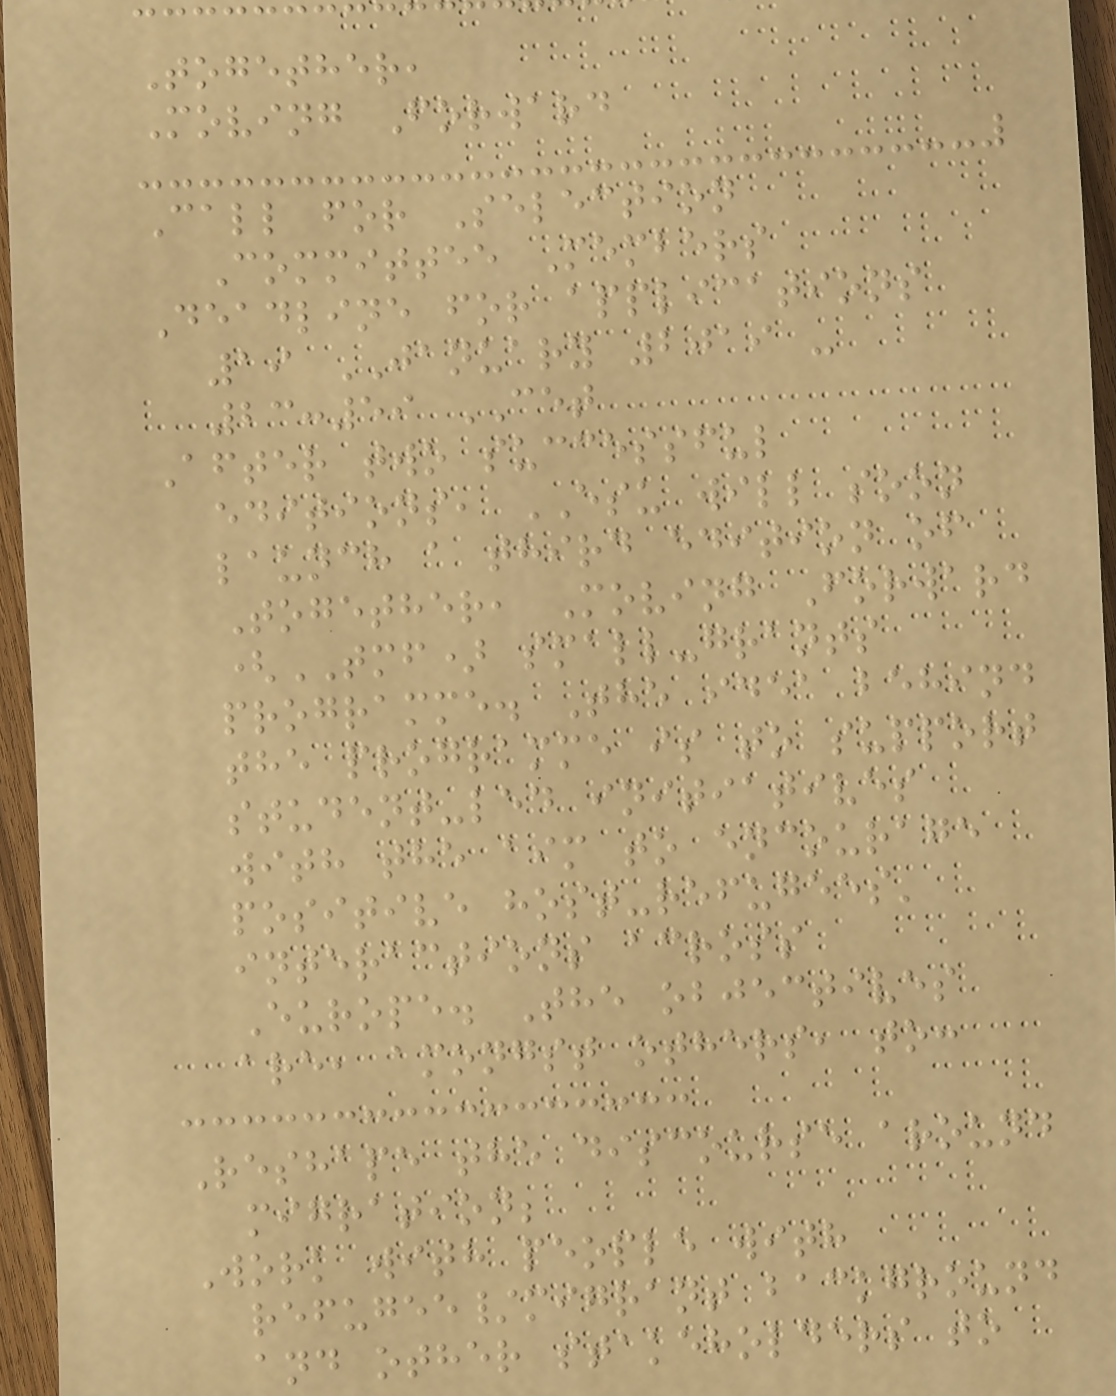Together,
Moving Forward
Call for Selection
Committee Members
Deadline for applications
19 JANUARY 2019 -
23:59 CET
After two successful
editions, ESU will soon
launch a third edition of
Together, Moving Forward
(TMF) small-grants
programme. The idea behind
the programme is to support
student-led initiatives
with the aim to encourage
positive host-refugees'
interactions across
Europe. The objectives
are, amongst others, to:
Reshape the discourse around
migration;
Work with people with
refugee/migrant background
and other stakeholders to
